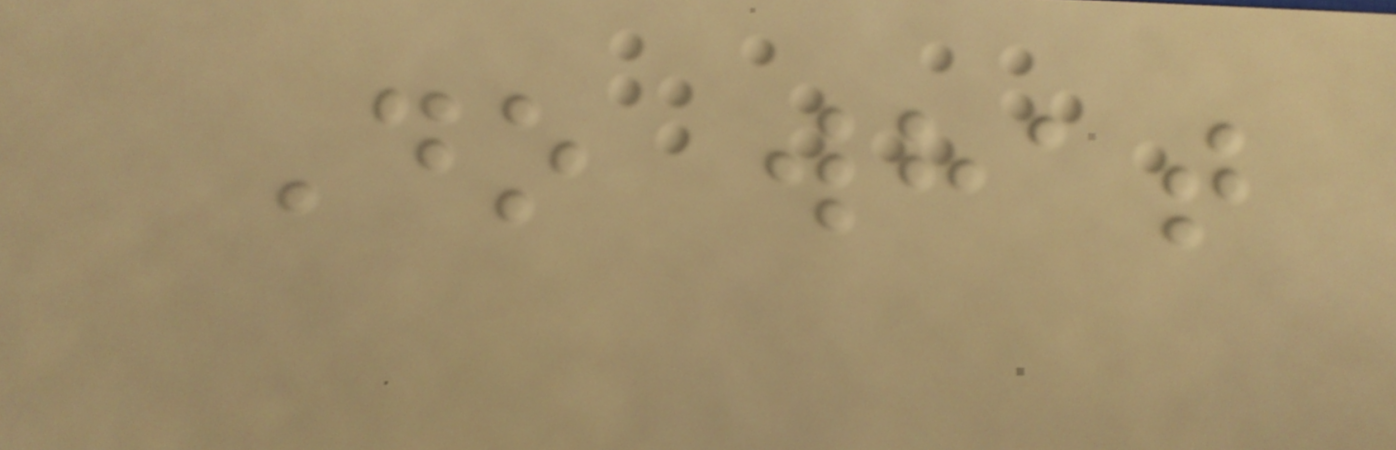Do what
